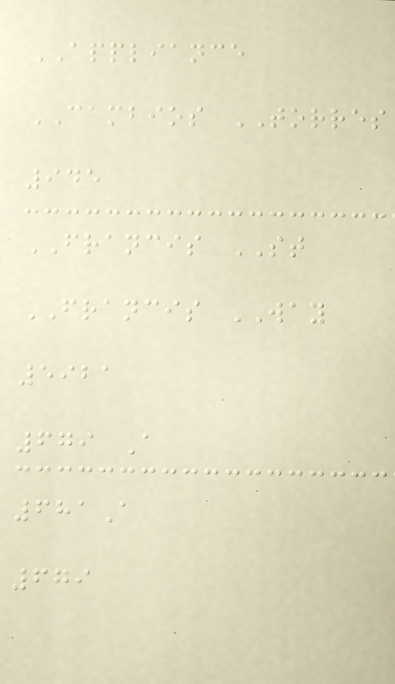APPLIANCE
CAMBIOS TORRES
945
FRANCIS ST
FRANCIS WAY
5921
679 A
681A
679
